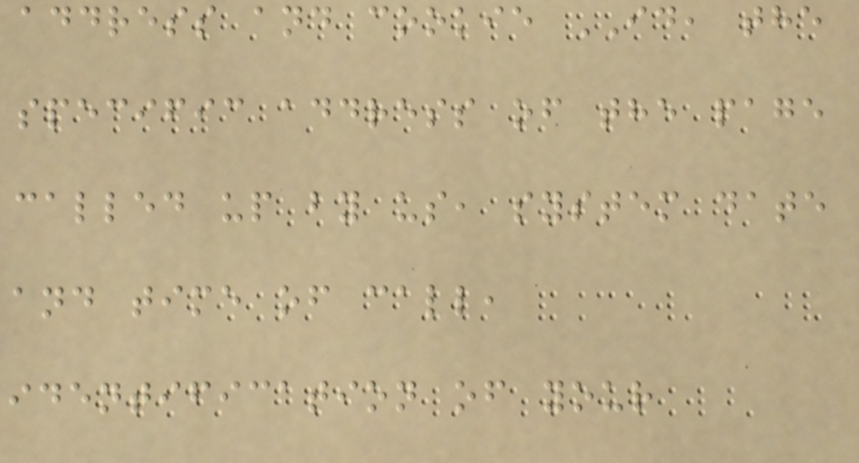address and cookie ID, the
specific address of the page
called up by us, system date
and time of call,
identification of your
